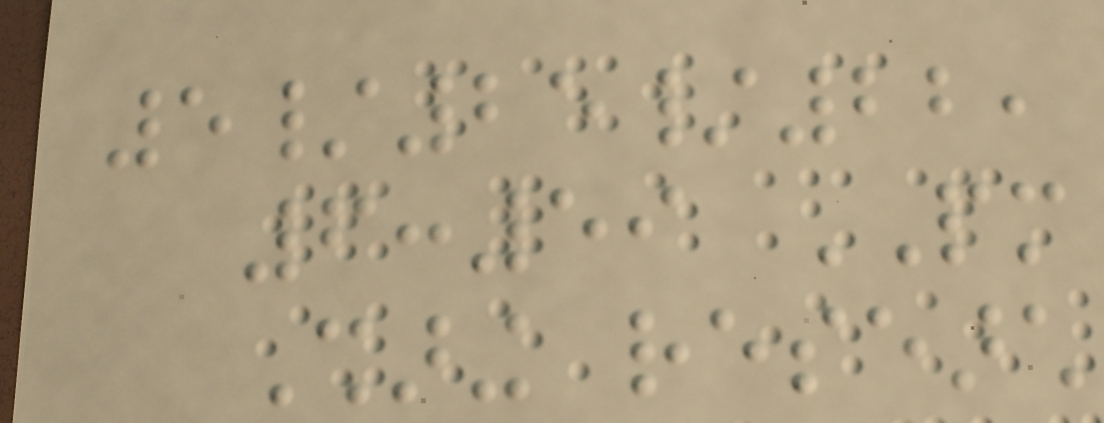5/25/22,
6:59 PM
Sharing research
